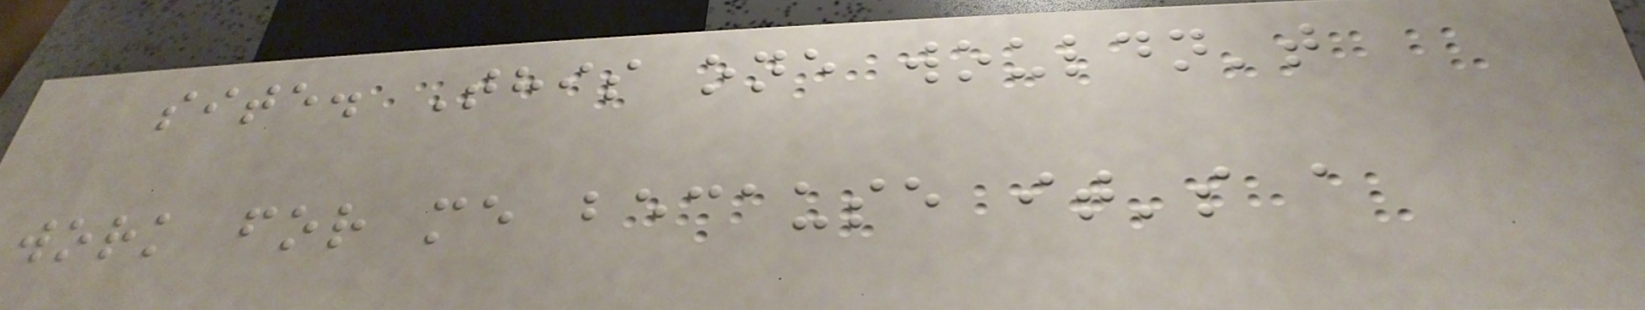site. This one wouldn't
work for me because it's a
